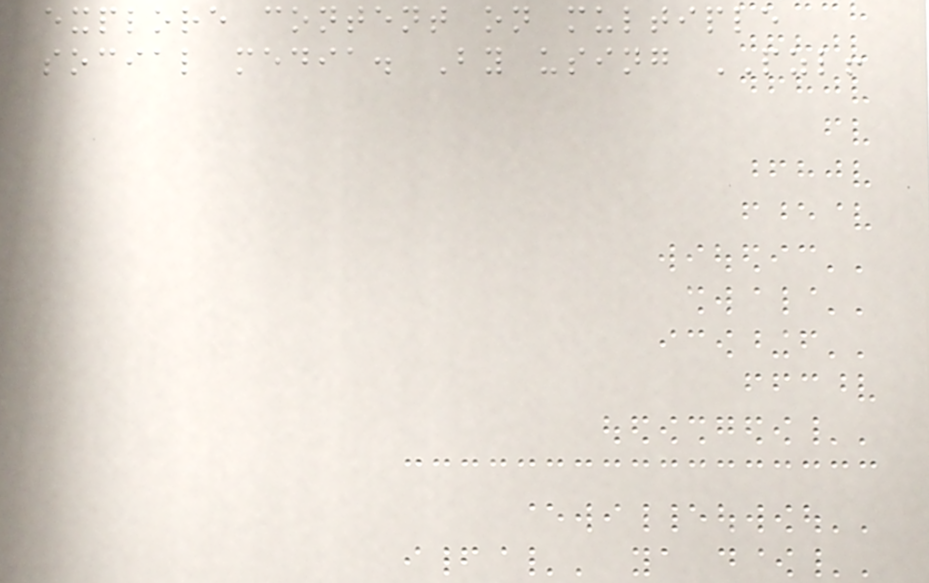explore content on multiple
social media. By using PZL!
